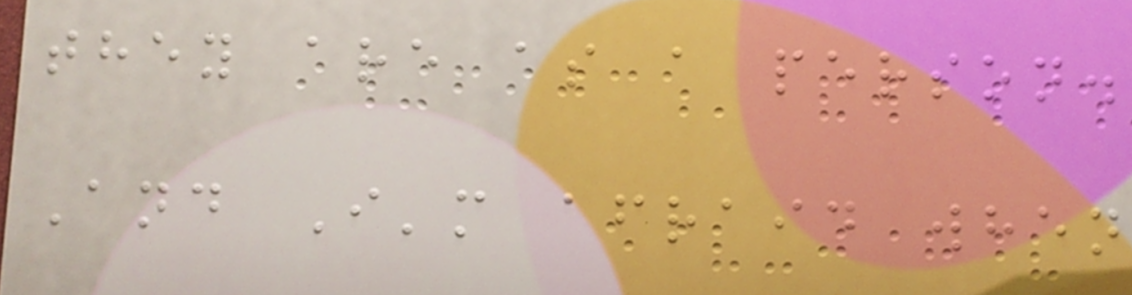they are as a person.
And I'm afraid when
